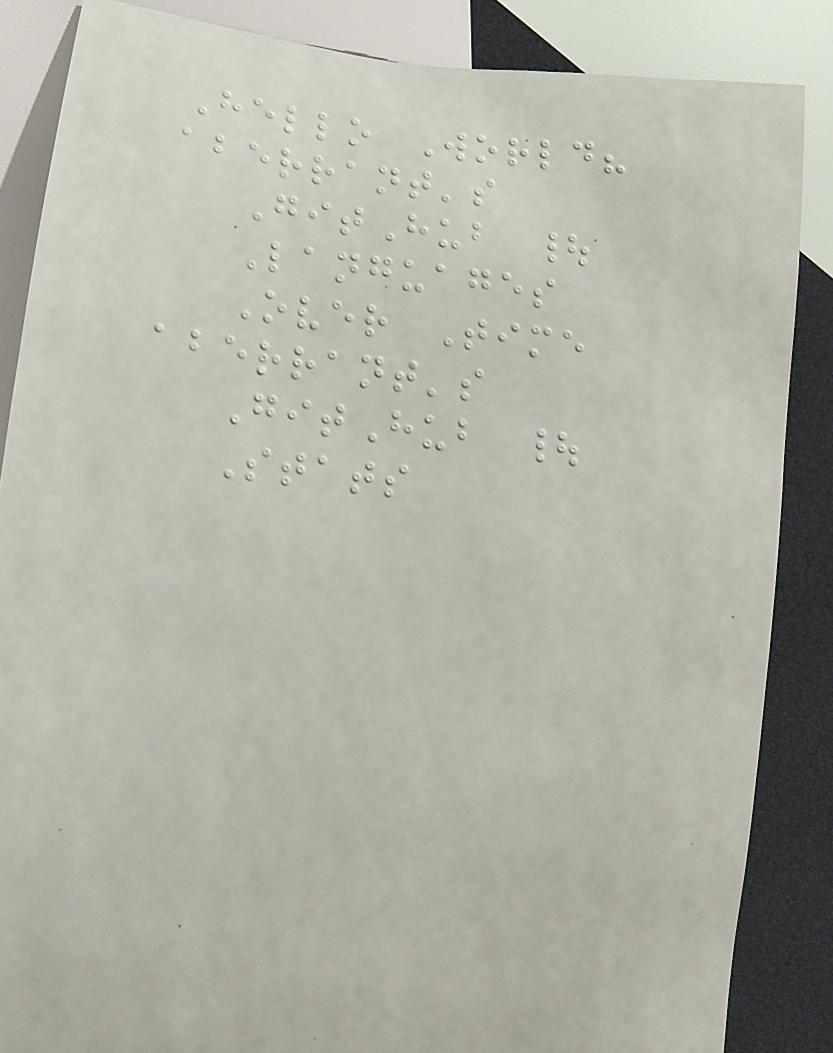Hello World?
aberrant's
GitHub |
Languages
Over Time
aberrant's
GitHub |
Stats
